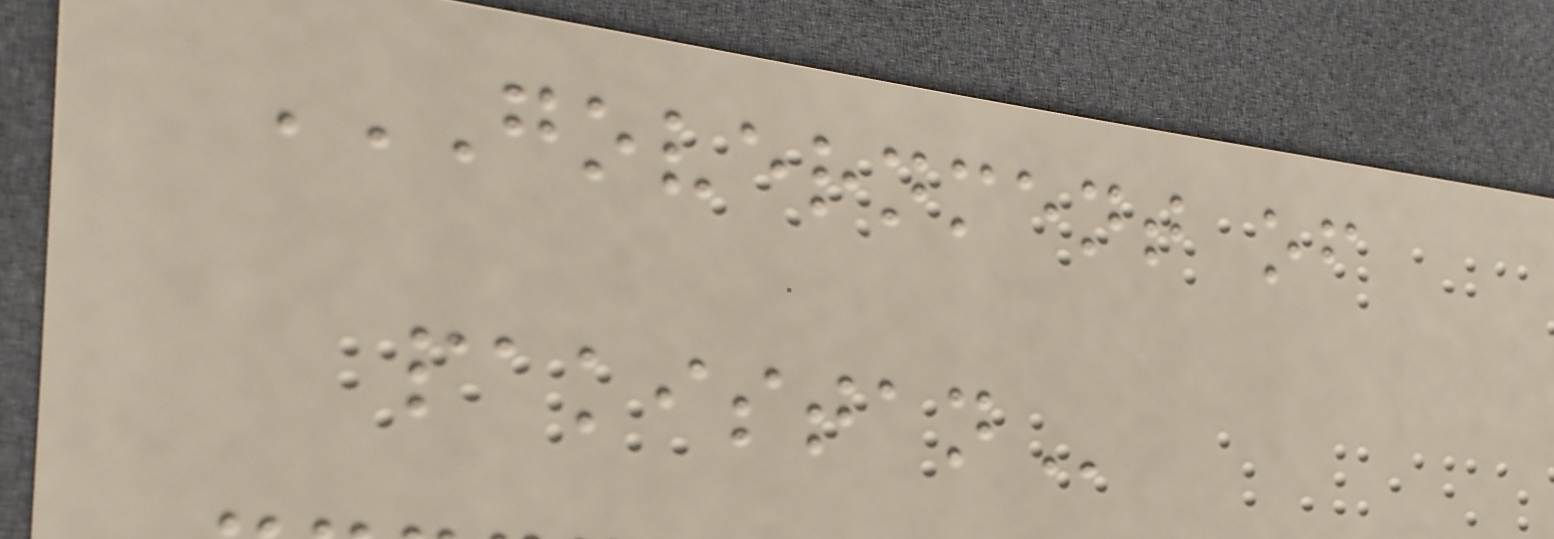GOVERNMENT OF
PAKISTAN
